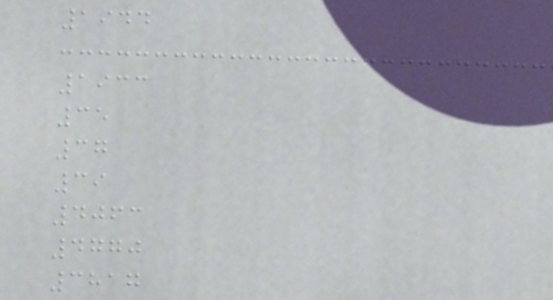1944
1933
35
37
39
4063
4770
3817
